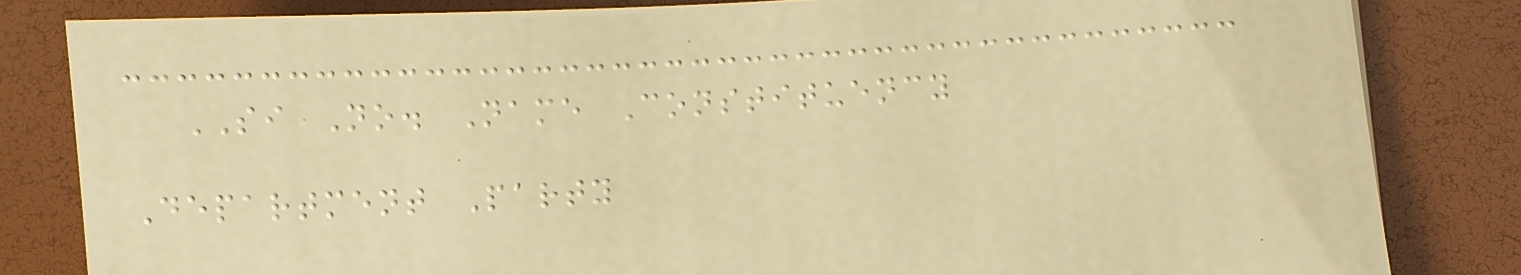SI No. Name Constituency
Department Party
